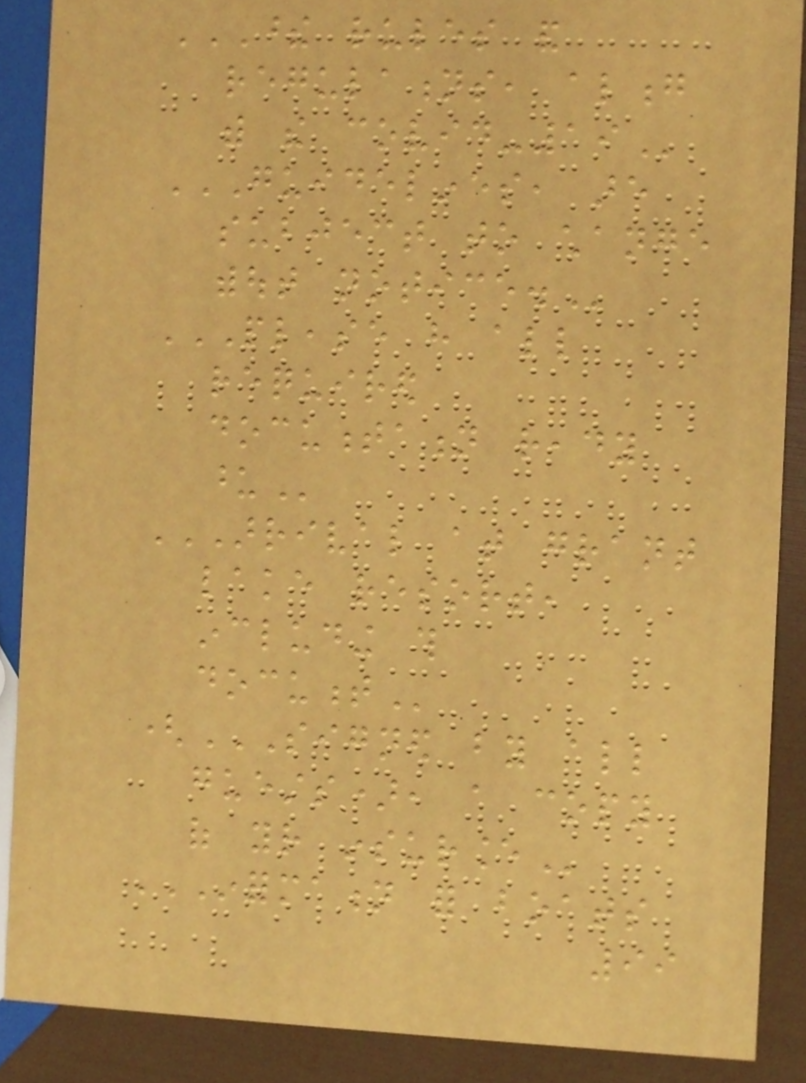THESE RULES AND
REGULATIONS, ALONG
WITH THE COVID-19
GUIDELINES, ARE
SUBJECT TO CHANGE
WITHOUT NOTICE.
PLEASE HAVE ALL
REQUIRED
DOCUMENTATION READY
UPON
ARRIVAL AT GRANT
LAKE RESORT,
INCLUDING THIS
DOCUMENT
(SIGNED BY ALL
GUESTS), A COPY
OF YOUR INSURANCE
INFORMATION FOR BOATS
99
